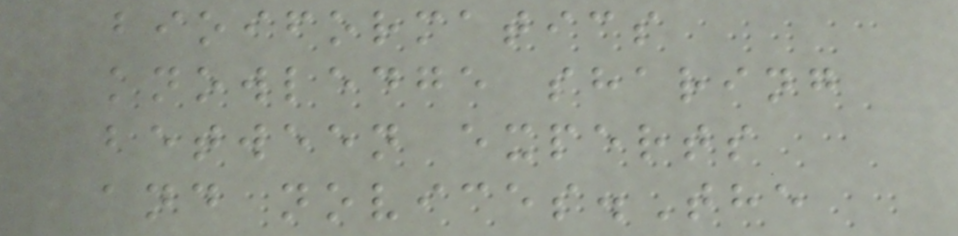bioiformatics
knowledge sharing
between experts
and novices.The
